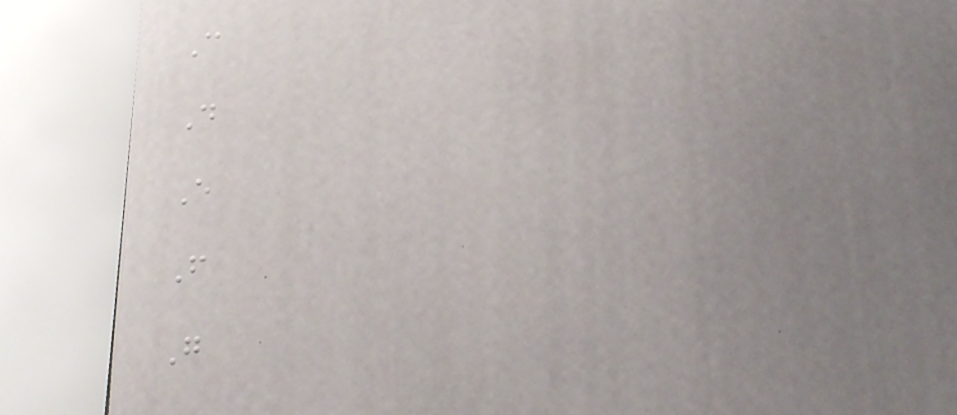C
D
E
F
G
